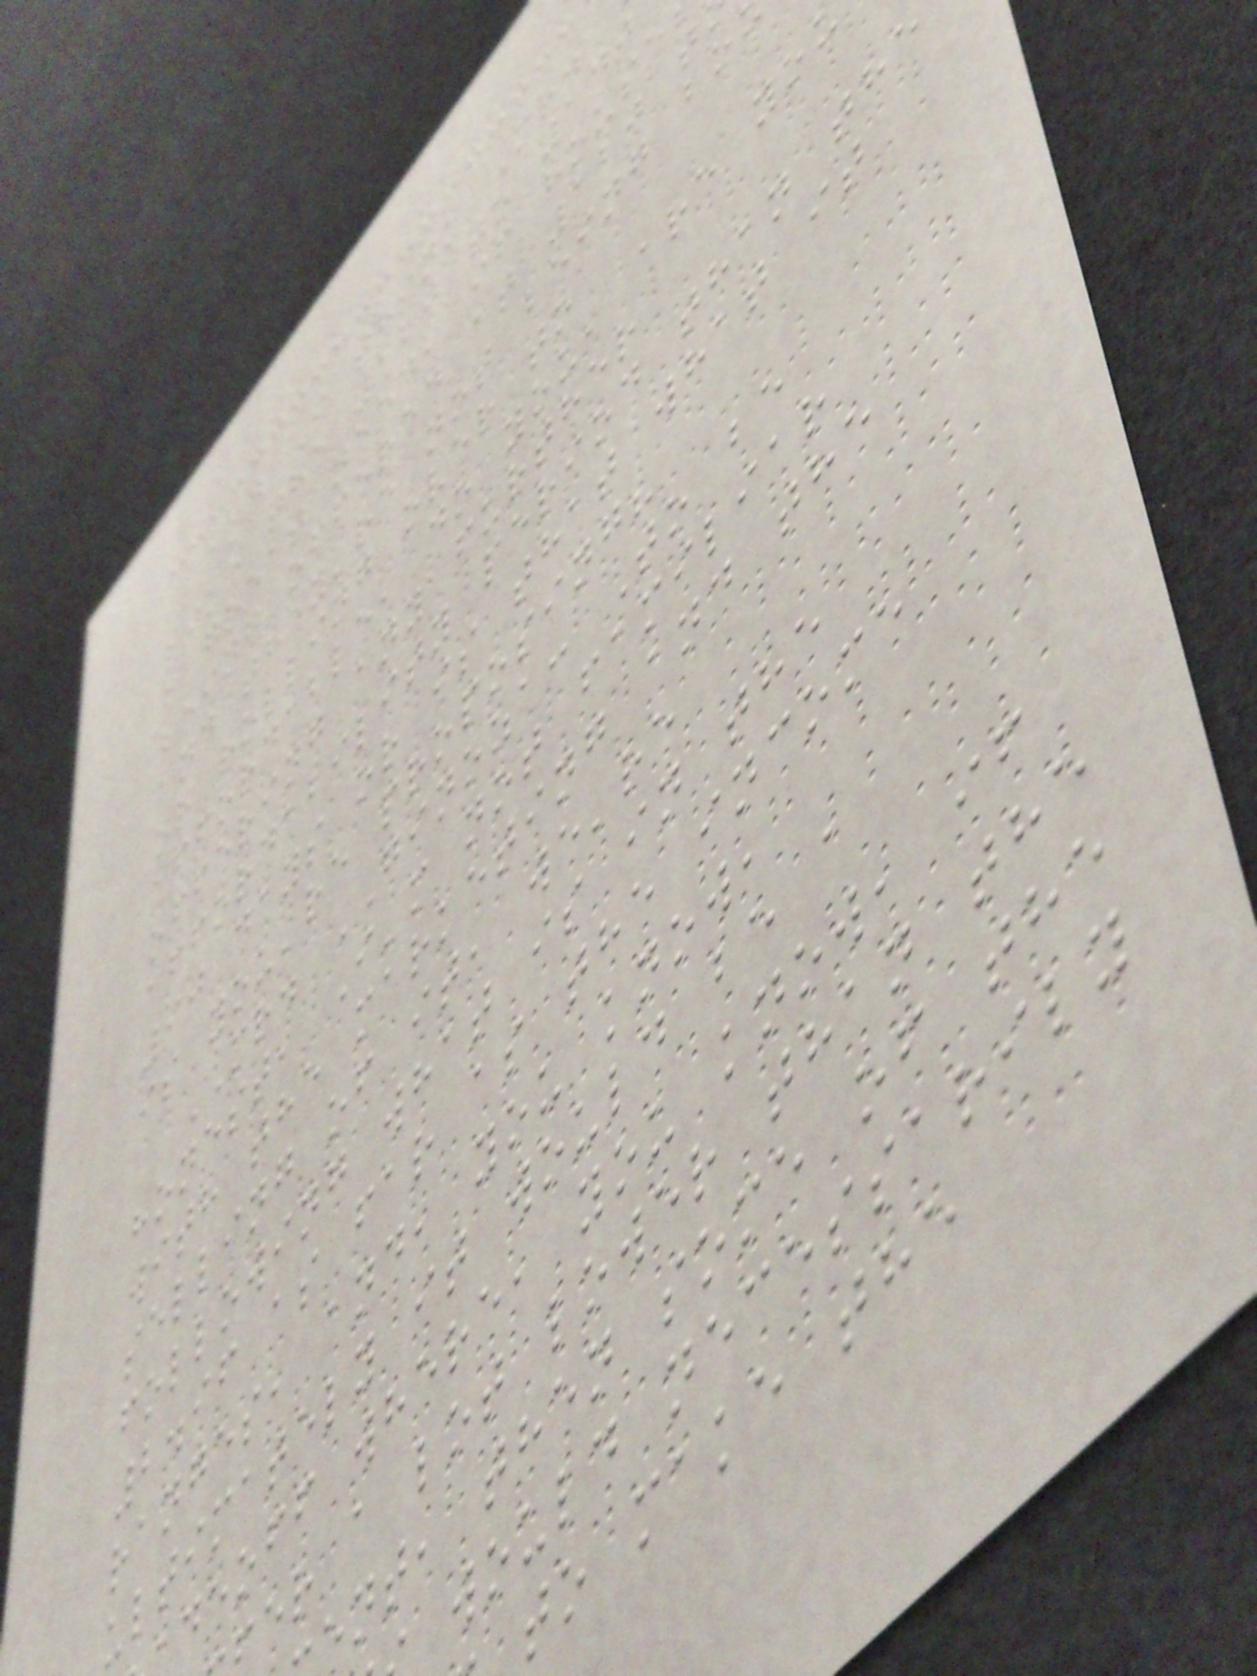and I think Mr.
like the 120 to 140
a great need, if house
being offered at 120 t
and they're not being bo
or rolling over to
affordable, do you, are yo
offering any further
affordability period than the
90 days or is that what it
is you're proposing?
MR. GINOZA: To be
honest, I'm not familiar
with the marketing and the
selling of it, we're
following what is in the
2.96 as far as the income
ranges, and, you know,
ultimately it would be a
deoff where, you know, if
er a lot lower than the
nt, then some of the
would necessarily
to make the
